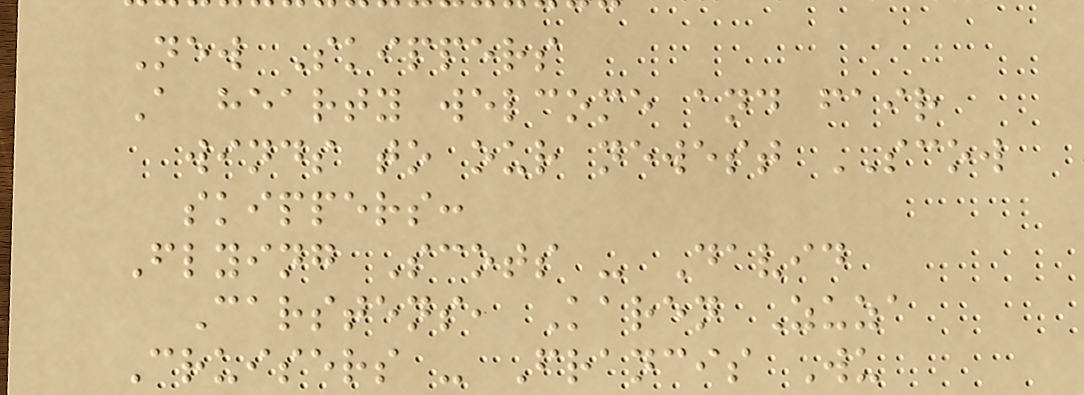New Skippers
A hearty welcome and fair
winds to our newest SCOW
skippers:
Flying Scots - David
Carstens, Karen Zuza
Cruisers - Francis Wu
